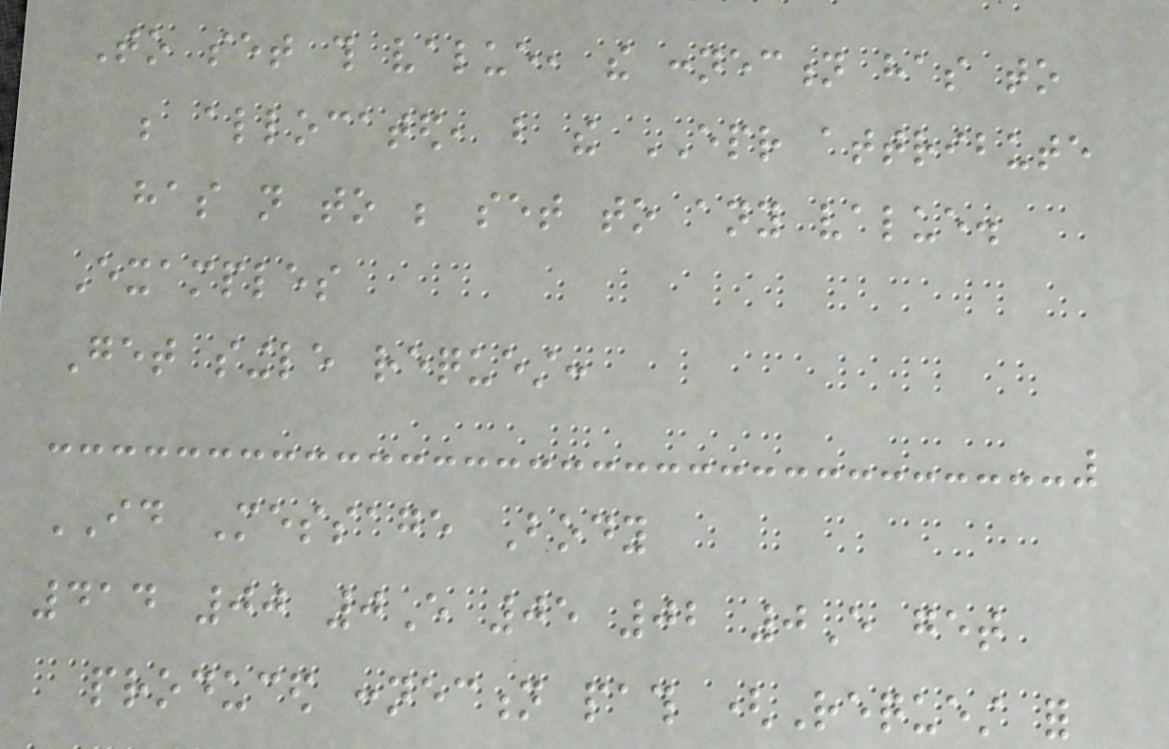To set this value, the connection has to
be allocated, but the EPR attribute
has not to be set to any value.
Examples
Get single request:
ID Message Body
414 00 0E 05 02 0E get
produced connection path (Request for
